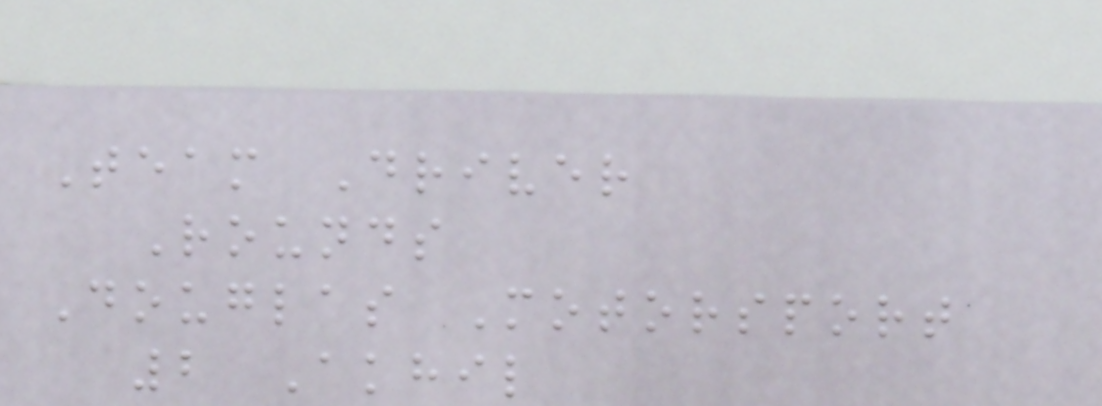Team Driver
Rounds
Douglas Motorsport
2 Akhil
